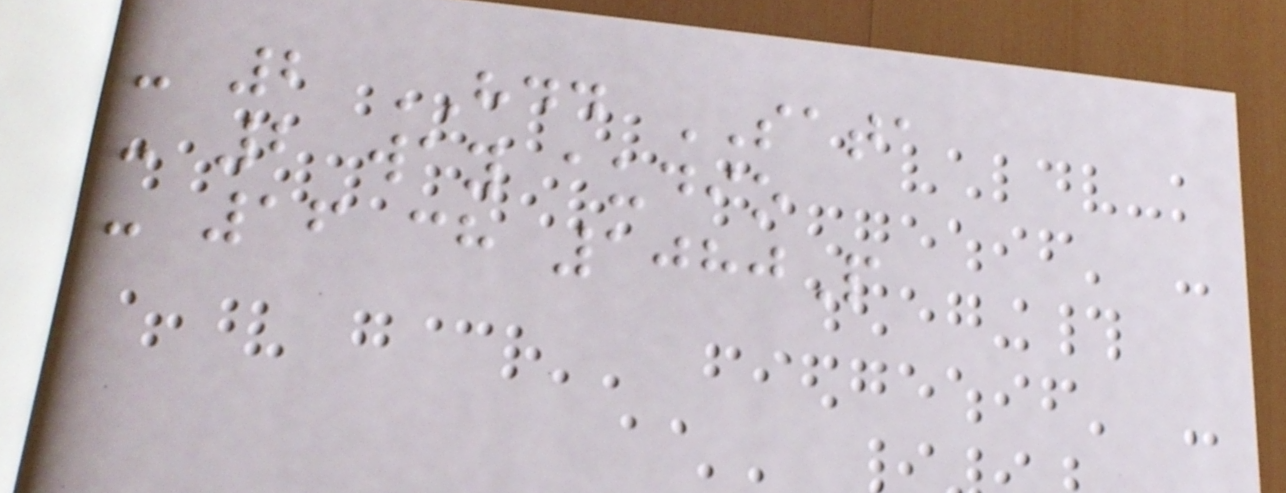- 2 HDD SATA
- 2 way audio
- 16 ch 1080P
